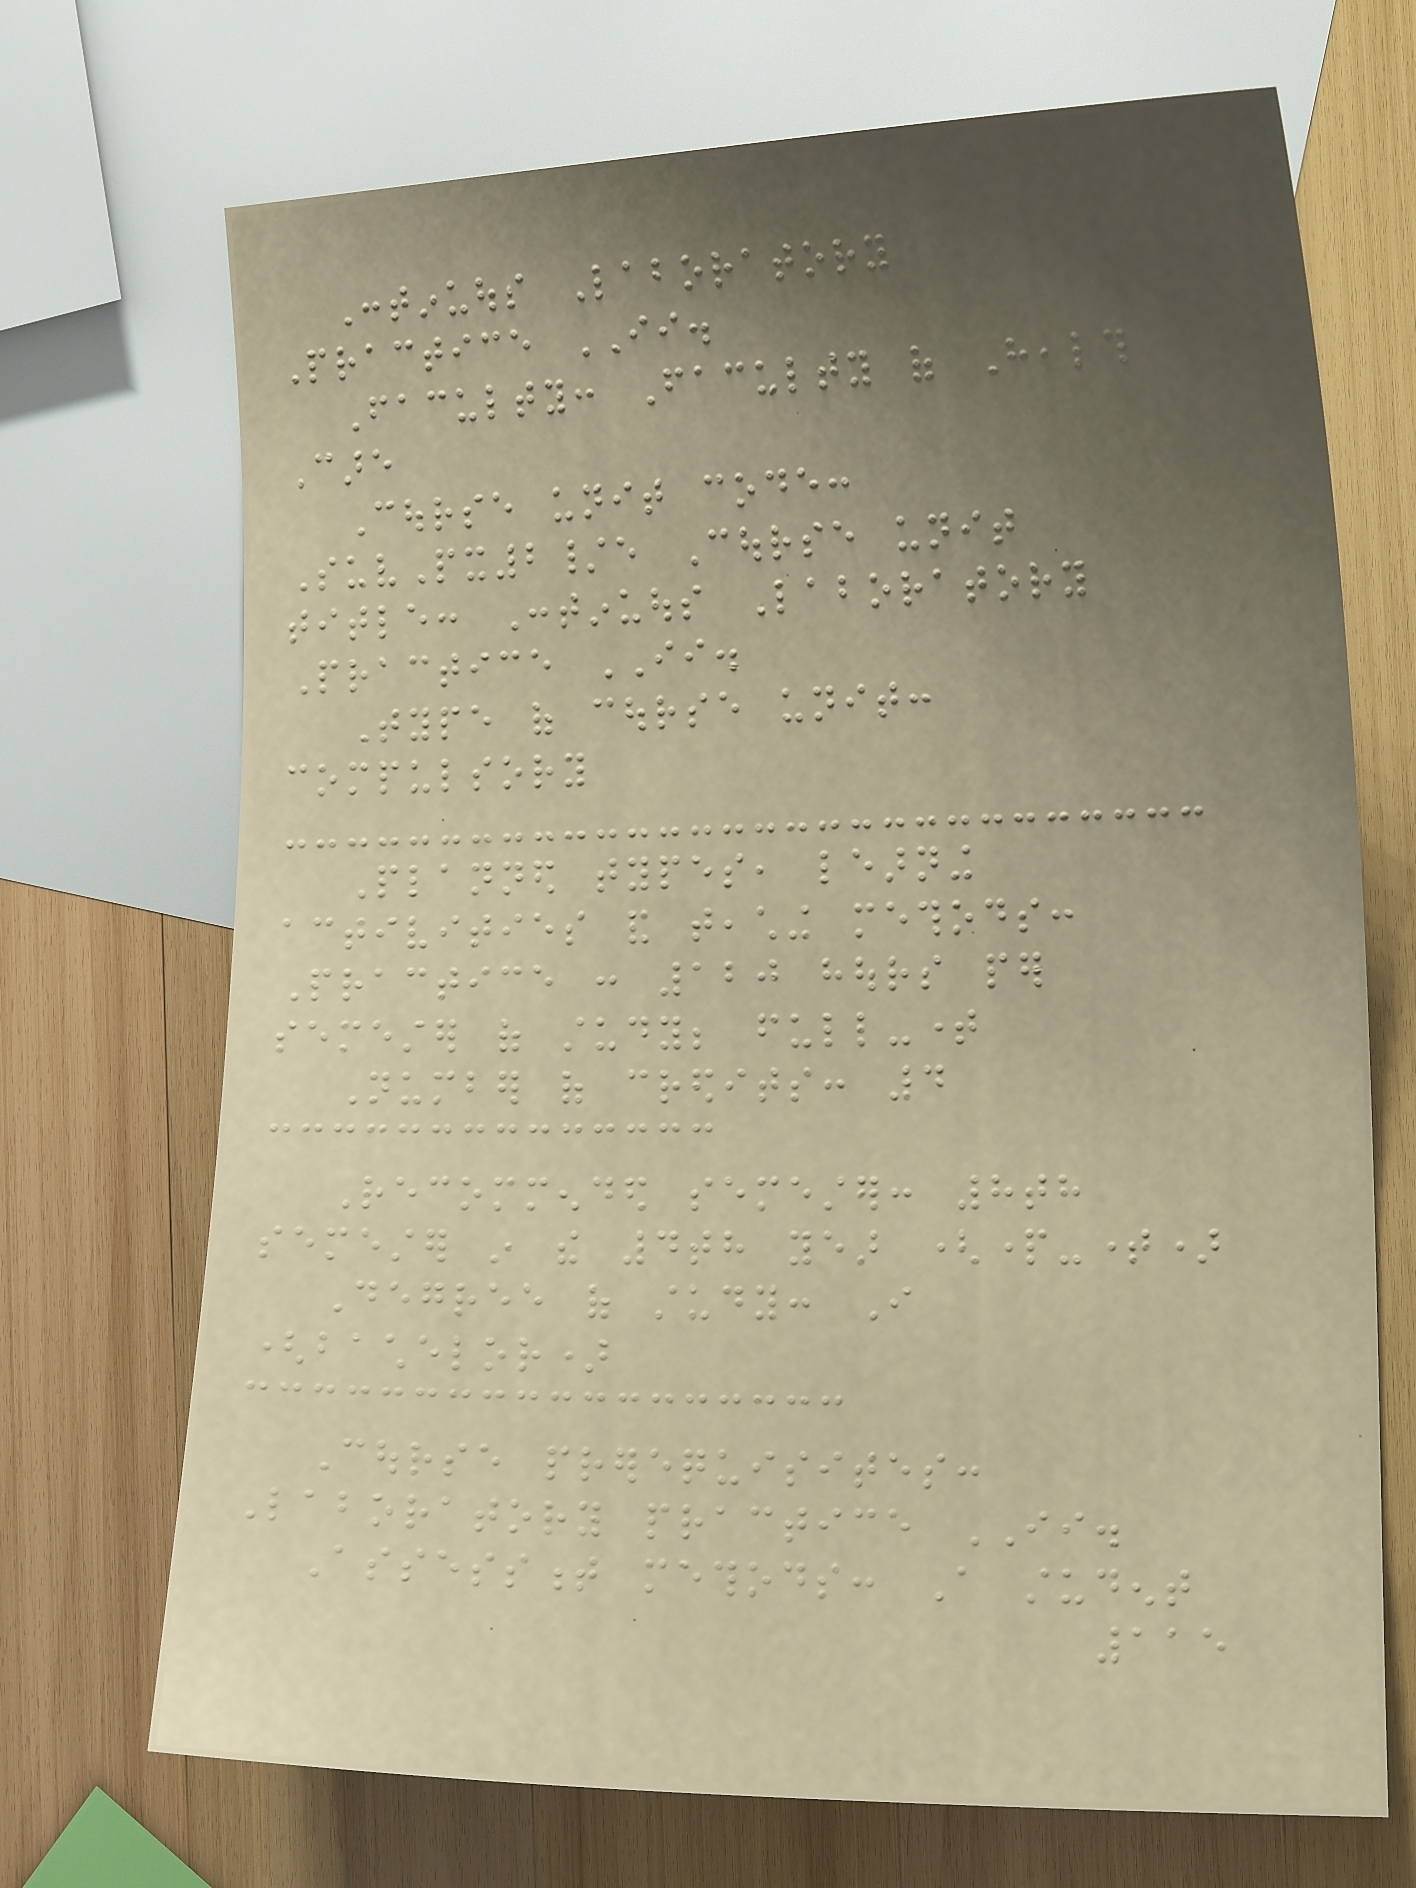Continuous Laboratory
Practice II.
Faculty: Faculty of Health
Care
Course unit code:
SuvPx2/e Course unit
title: Continuous Laboratory
Practice II.
Type of course unit:
compulsory
Planned types, learning
activities and teaching methods:
Practice : 120 hours per
semester of study; full-time
Number of credits: 4
Recommended semester: 8th
semester in the 4th year (part-time)
Degree of study: I
(bachelor)
Course prerequisites:
Laboratory practice II.
Assessment methods: A student
115
